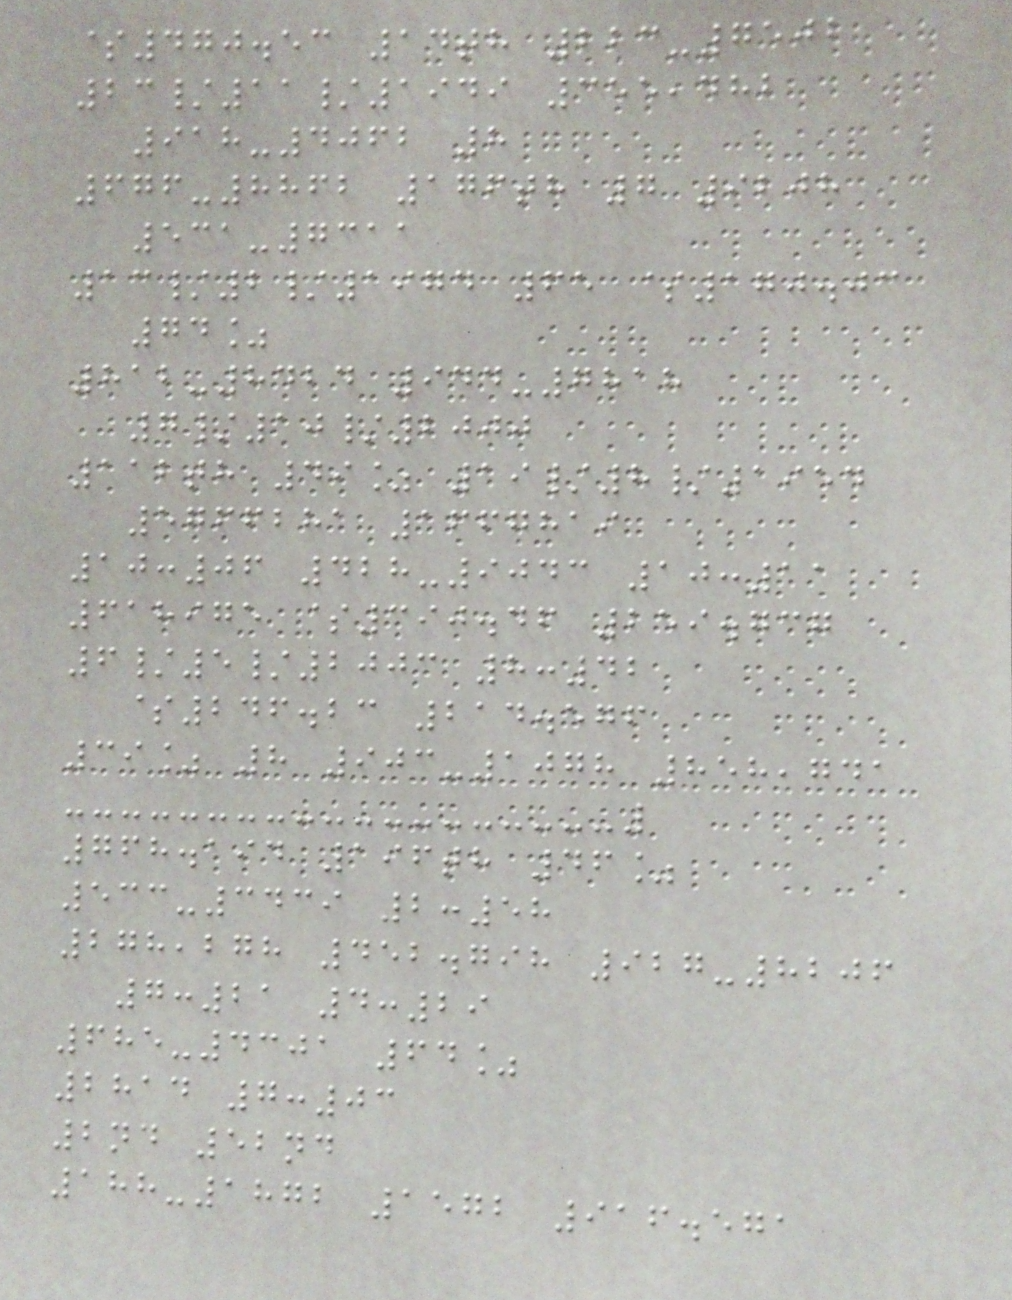$470.53 14th 223-7502
23/11/1949 355,482
918-4062 8
676-8862 176th 7 9208
531-7311
13/2/1974 65 $170.03
74%
812-8424 944-7818
7/10/2000
112th 49% 19/8/1954
5766281 1667819
10:06 428-9043 10:11
618975 $390.46 259.737
6/5/2003 8:42
$246.23 214.576
39% 8 903-1078 858,741
768.194 196th 46%
533-3439 2:58
278,278 452.798 927-8206
7:21 4:29
685-4301 64%
2814 7:03
2nd 52nd
188-1872 1572 916.571
